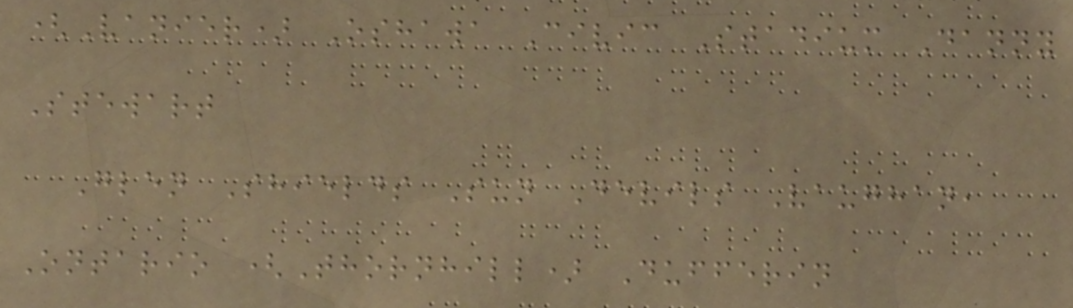(Vanier) Oshawa Civic Stadium Danny
Stewart
Glen Shields Sun Devils Vaughan,
Ontario (Thornhill) Dufferin
